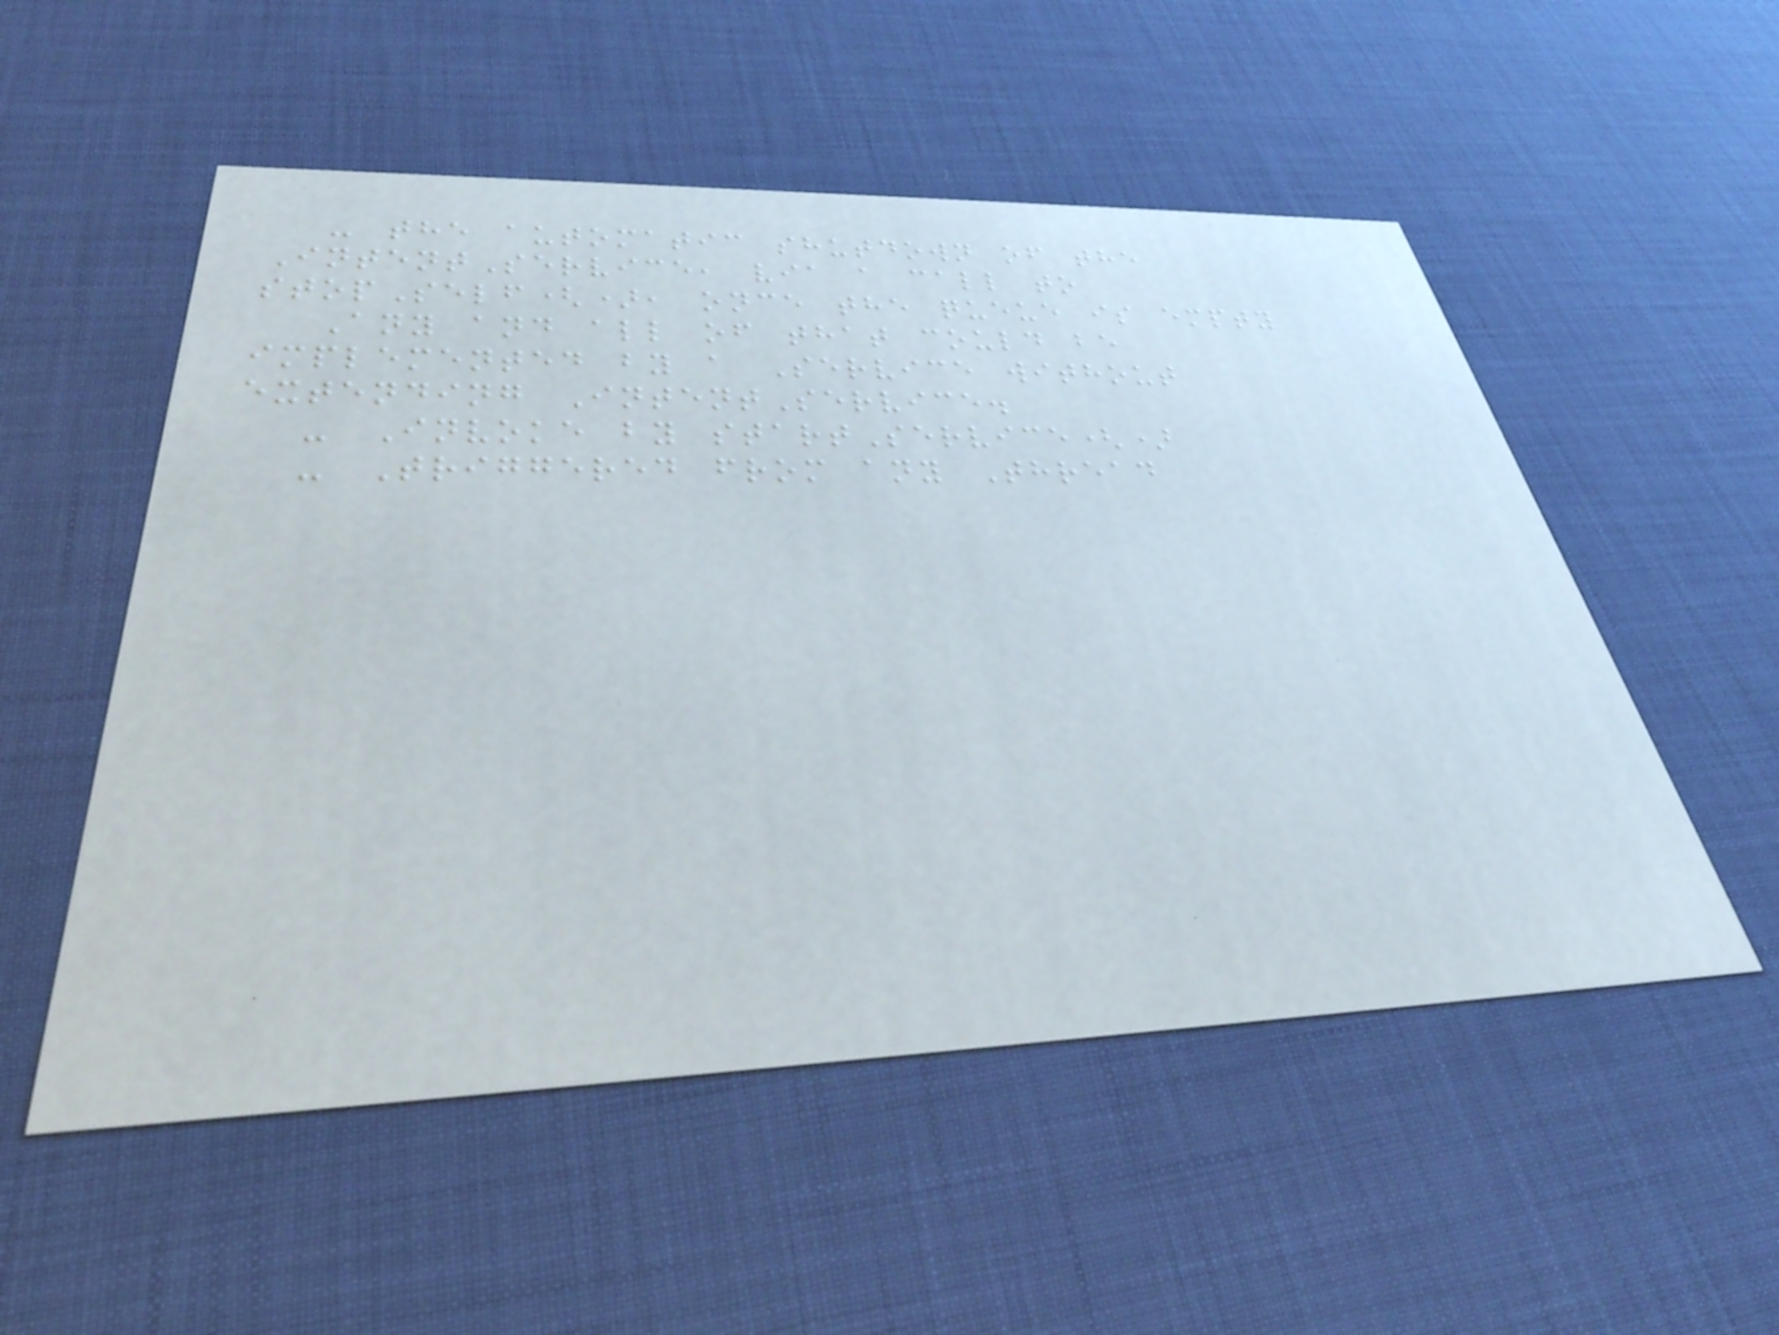- the automatic shutdown of the
IntentService, via a call to
stopSelf(), once the queue is empty
Any and all of that could be
implemented by a Service without
extending IntentService.
- Invoke by startService()
- Triggered from any Thread
